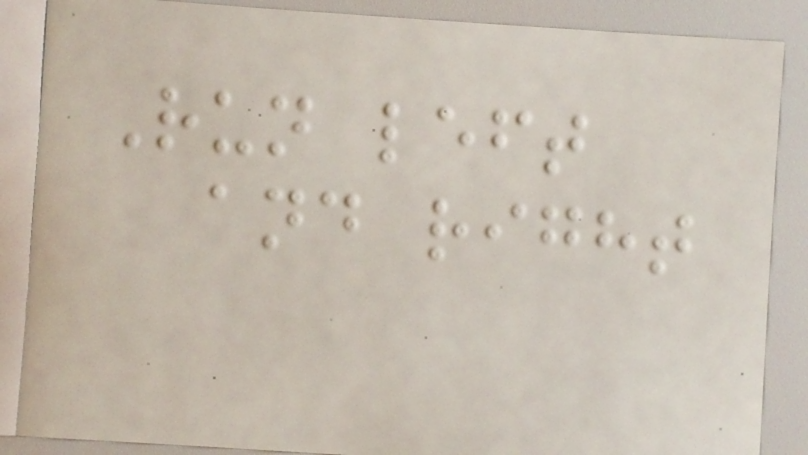Run left
and right
